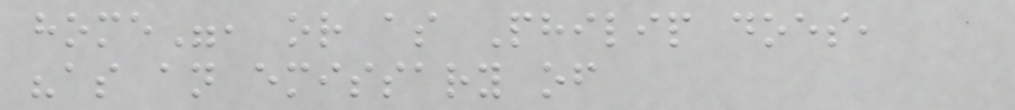home", or as Philip does,
"as an emissary of
